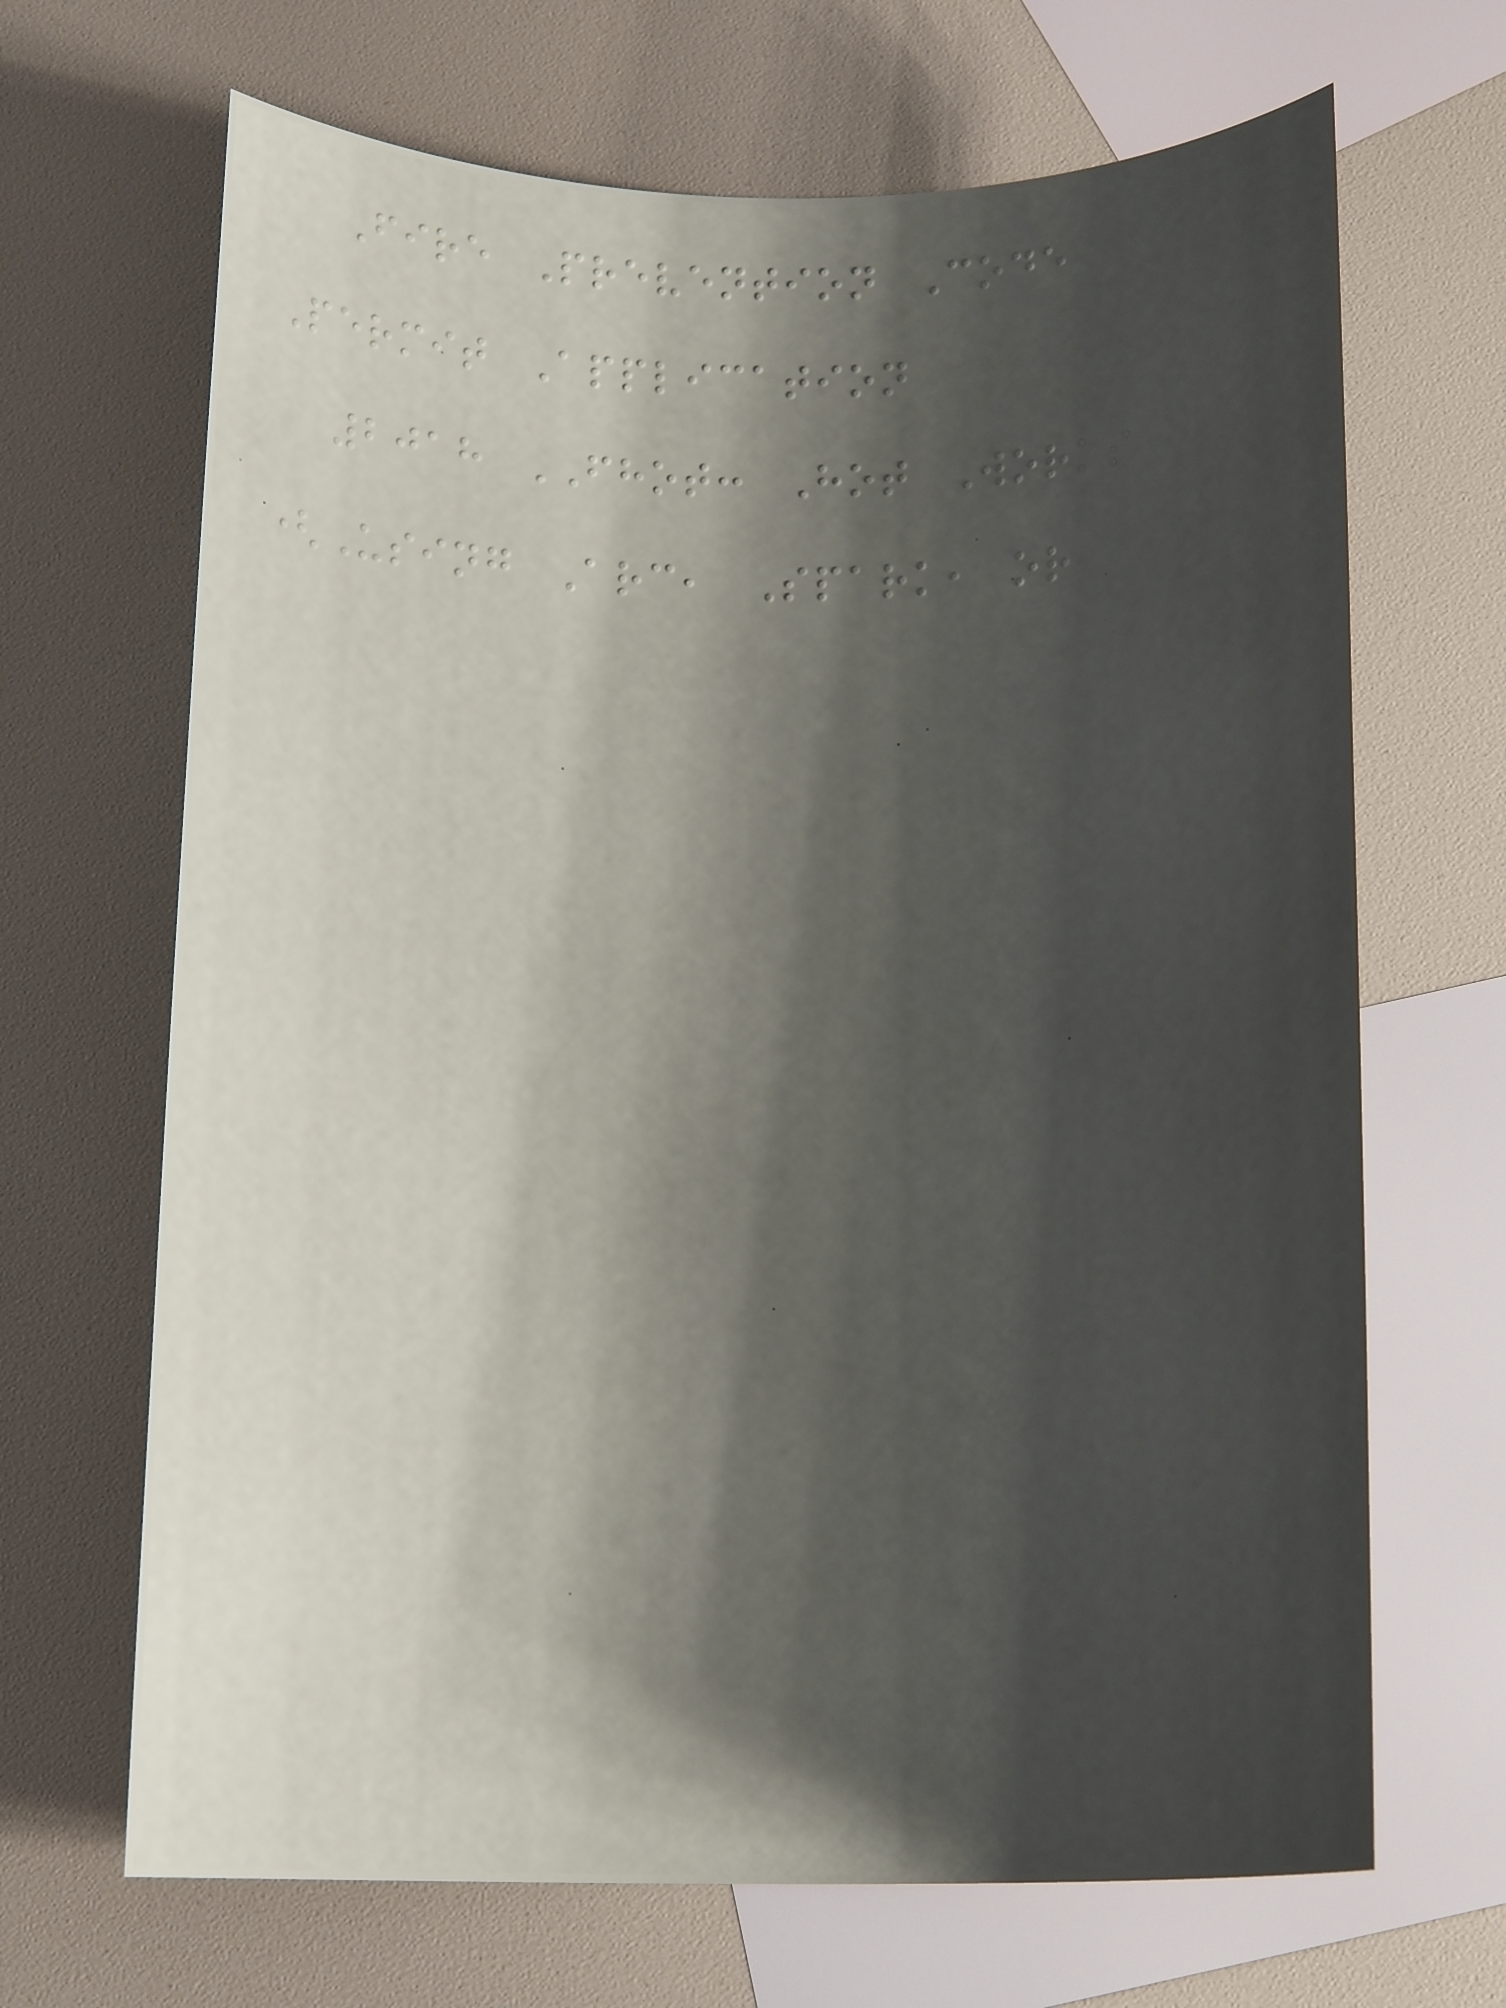Fire Prevention Code
Permit Application
2018 FHOT: Hot Works
(Using Arc, Spark, or
